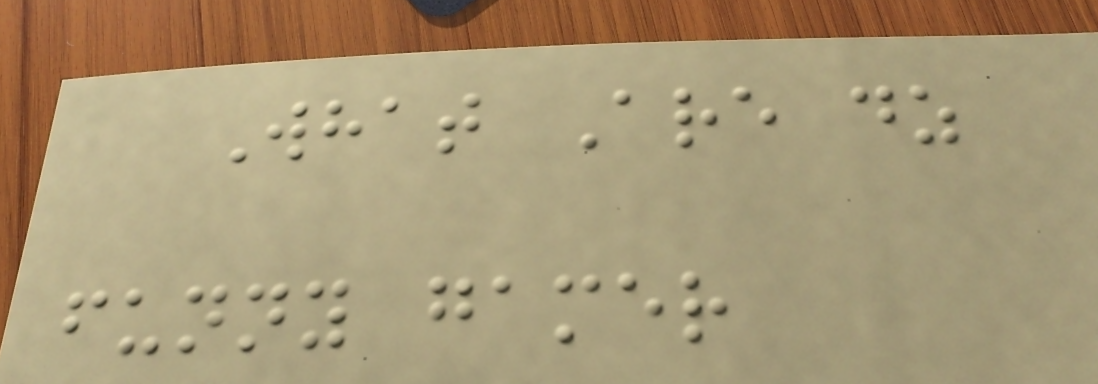What Are dz
funny gamer
